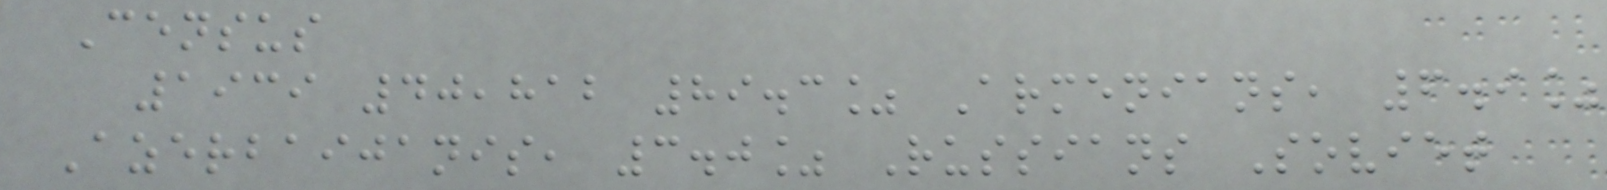Census
1939 40,812 89.3% Armenians, 6.9%
Azerbaijanis, 3.0% Russians Soviet
